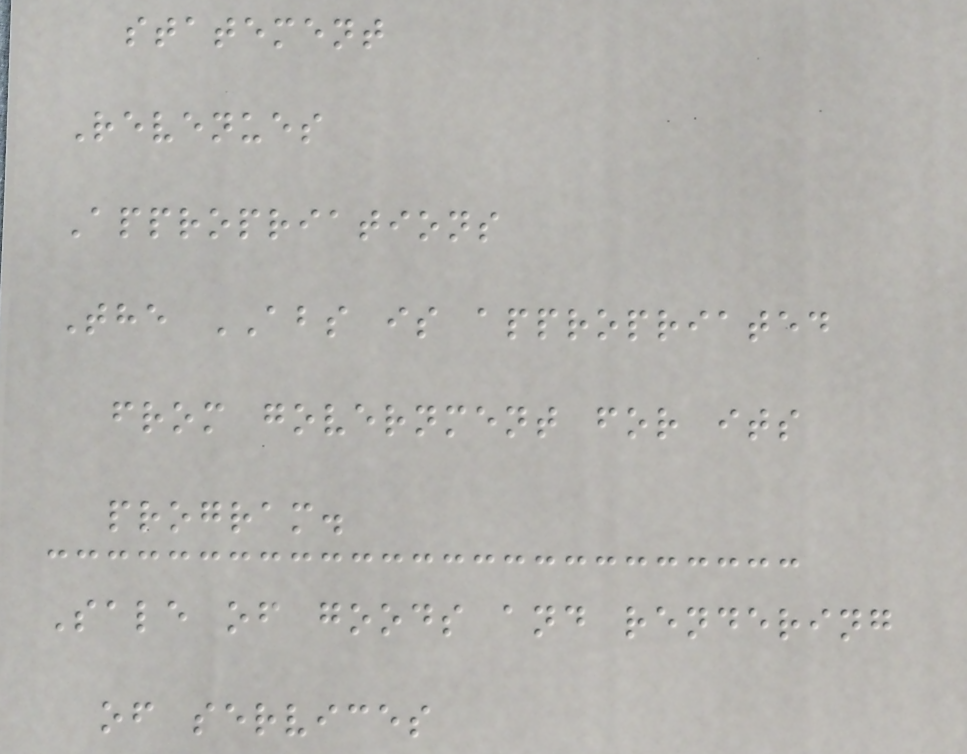statement
Revenues
Appropriations
The ABS is appropriated
from government for its
program.
Sale of goods and rendering
of services
